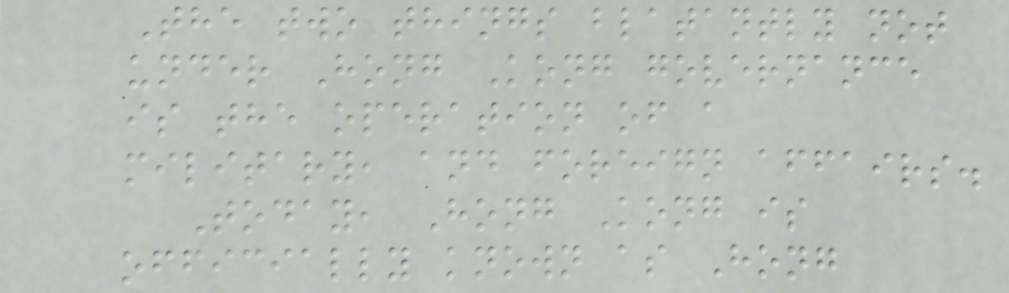The two things blatantly not
under Hong Kong governance
is the operation of a
military, and foreign affairs.
Today, Hong Kong is
officially known as Hong
